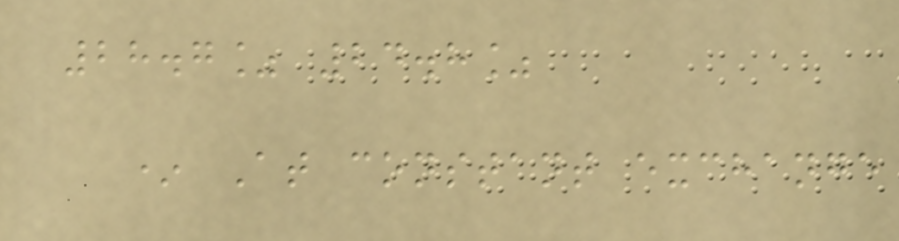28.7% 24.8%
* At constant exchange
